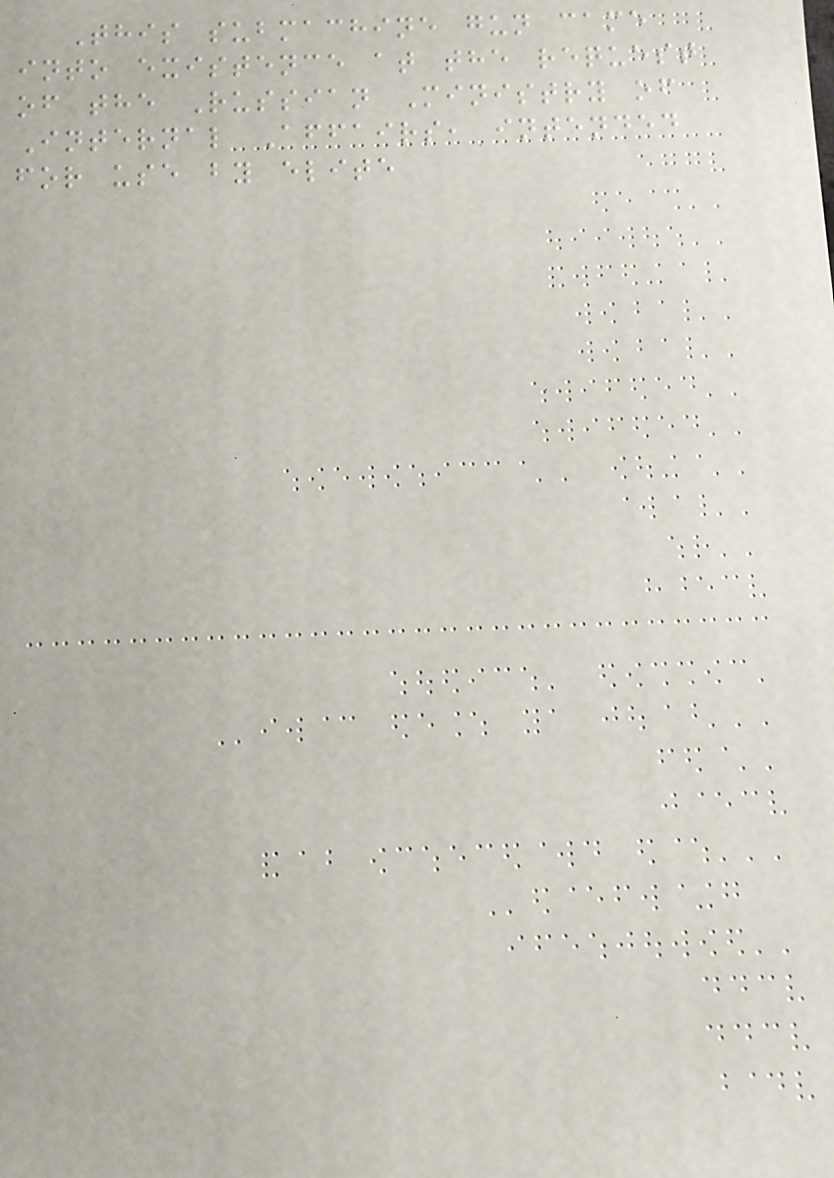This submachine gun came
into existence at the request
of the Russian Ministry of
Internal Affairs, intended
for use by elite
